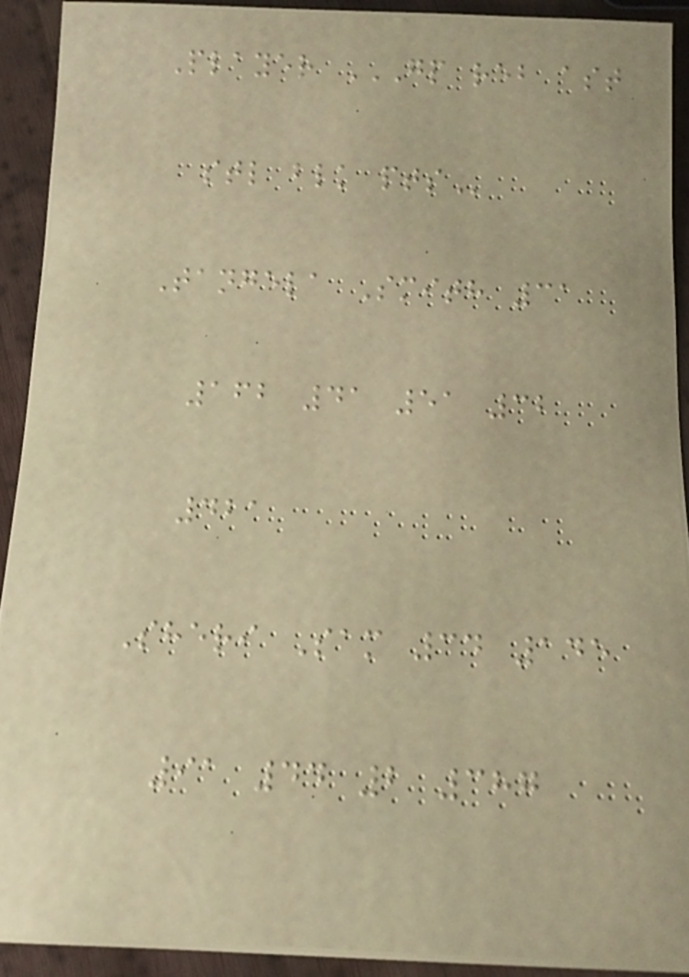Player GP REB AST
STL BLK PTS
Tangela Smith 31
162 41 51 32
421
Sheri Sam 34 145
91 44 2 387
